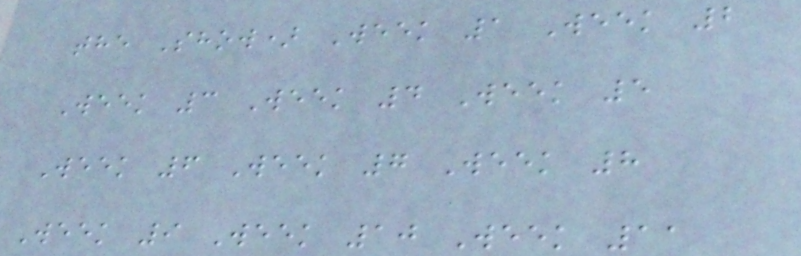the Show) Week 1 Week 2
Week 3 Week 4 Week 5
Week 6 Week 7 Week 8
Week 9 Week 10 Week 11
